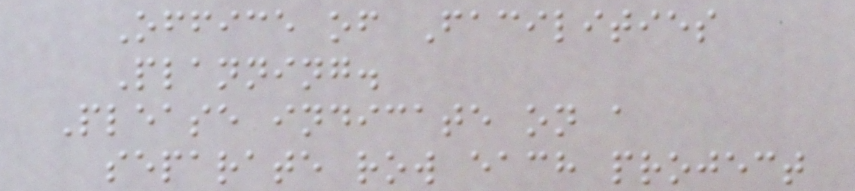Office of Facilities
Planning.
Please indicate on a
separate row each project
